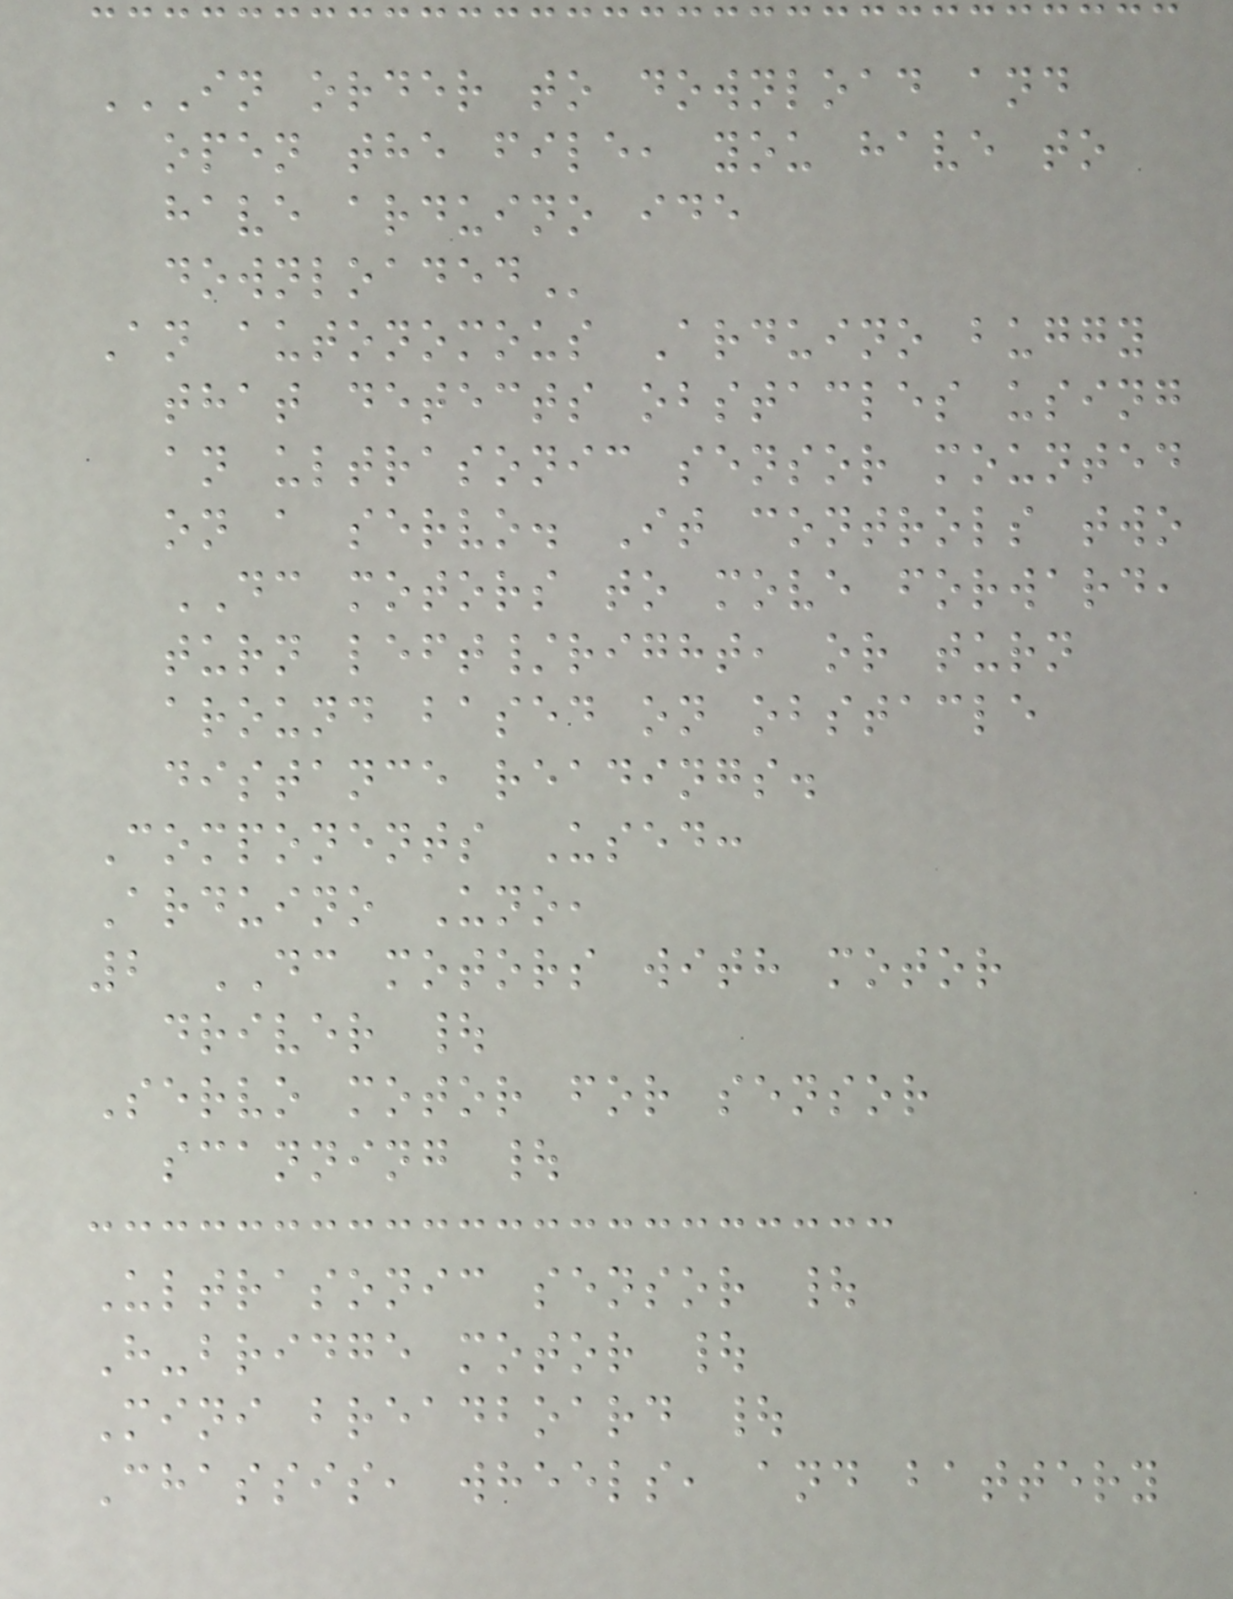IN ORDER TO DOWNLOAD AND
OPEN THE FILE, YOU HAVE TO
HAVE ARDUINO IDE
DOWNLOADED
An autonomous Arduino buggy
that detects obstacles using
an ultrasonic sensor mounted
on a servo. It controls two
DC motors to move forward,
turn left/right, or turn
around based on obstacle
distance readings.
Components Used:
Arduino Uno,
2 DC motors with motor
driver |
Servo motor for sensor
scanning |
Ultrasonic sensor |
H-bridge motor |
Mini breadboard |
Chassis, wheels, and battery
